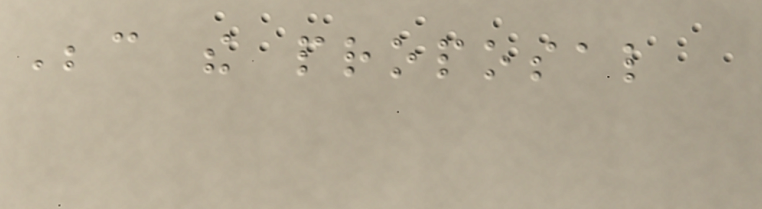Because the proposal
